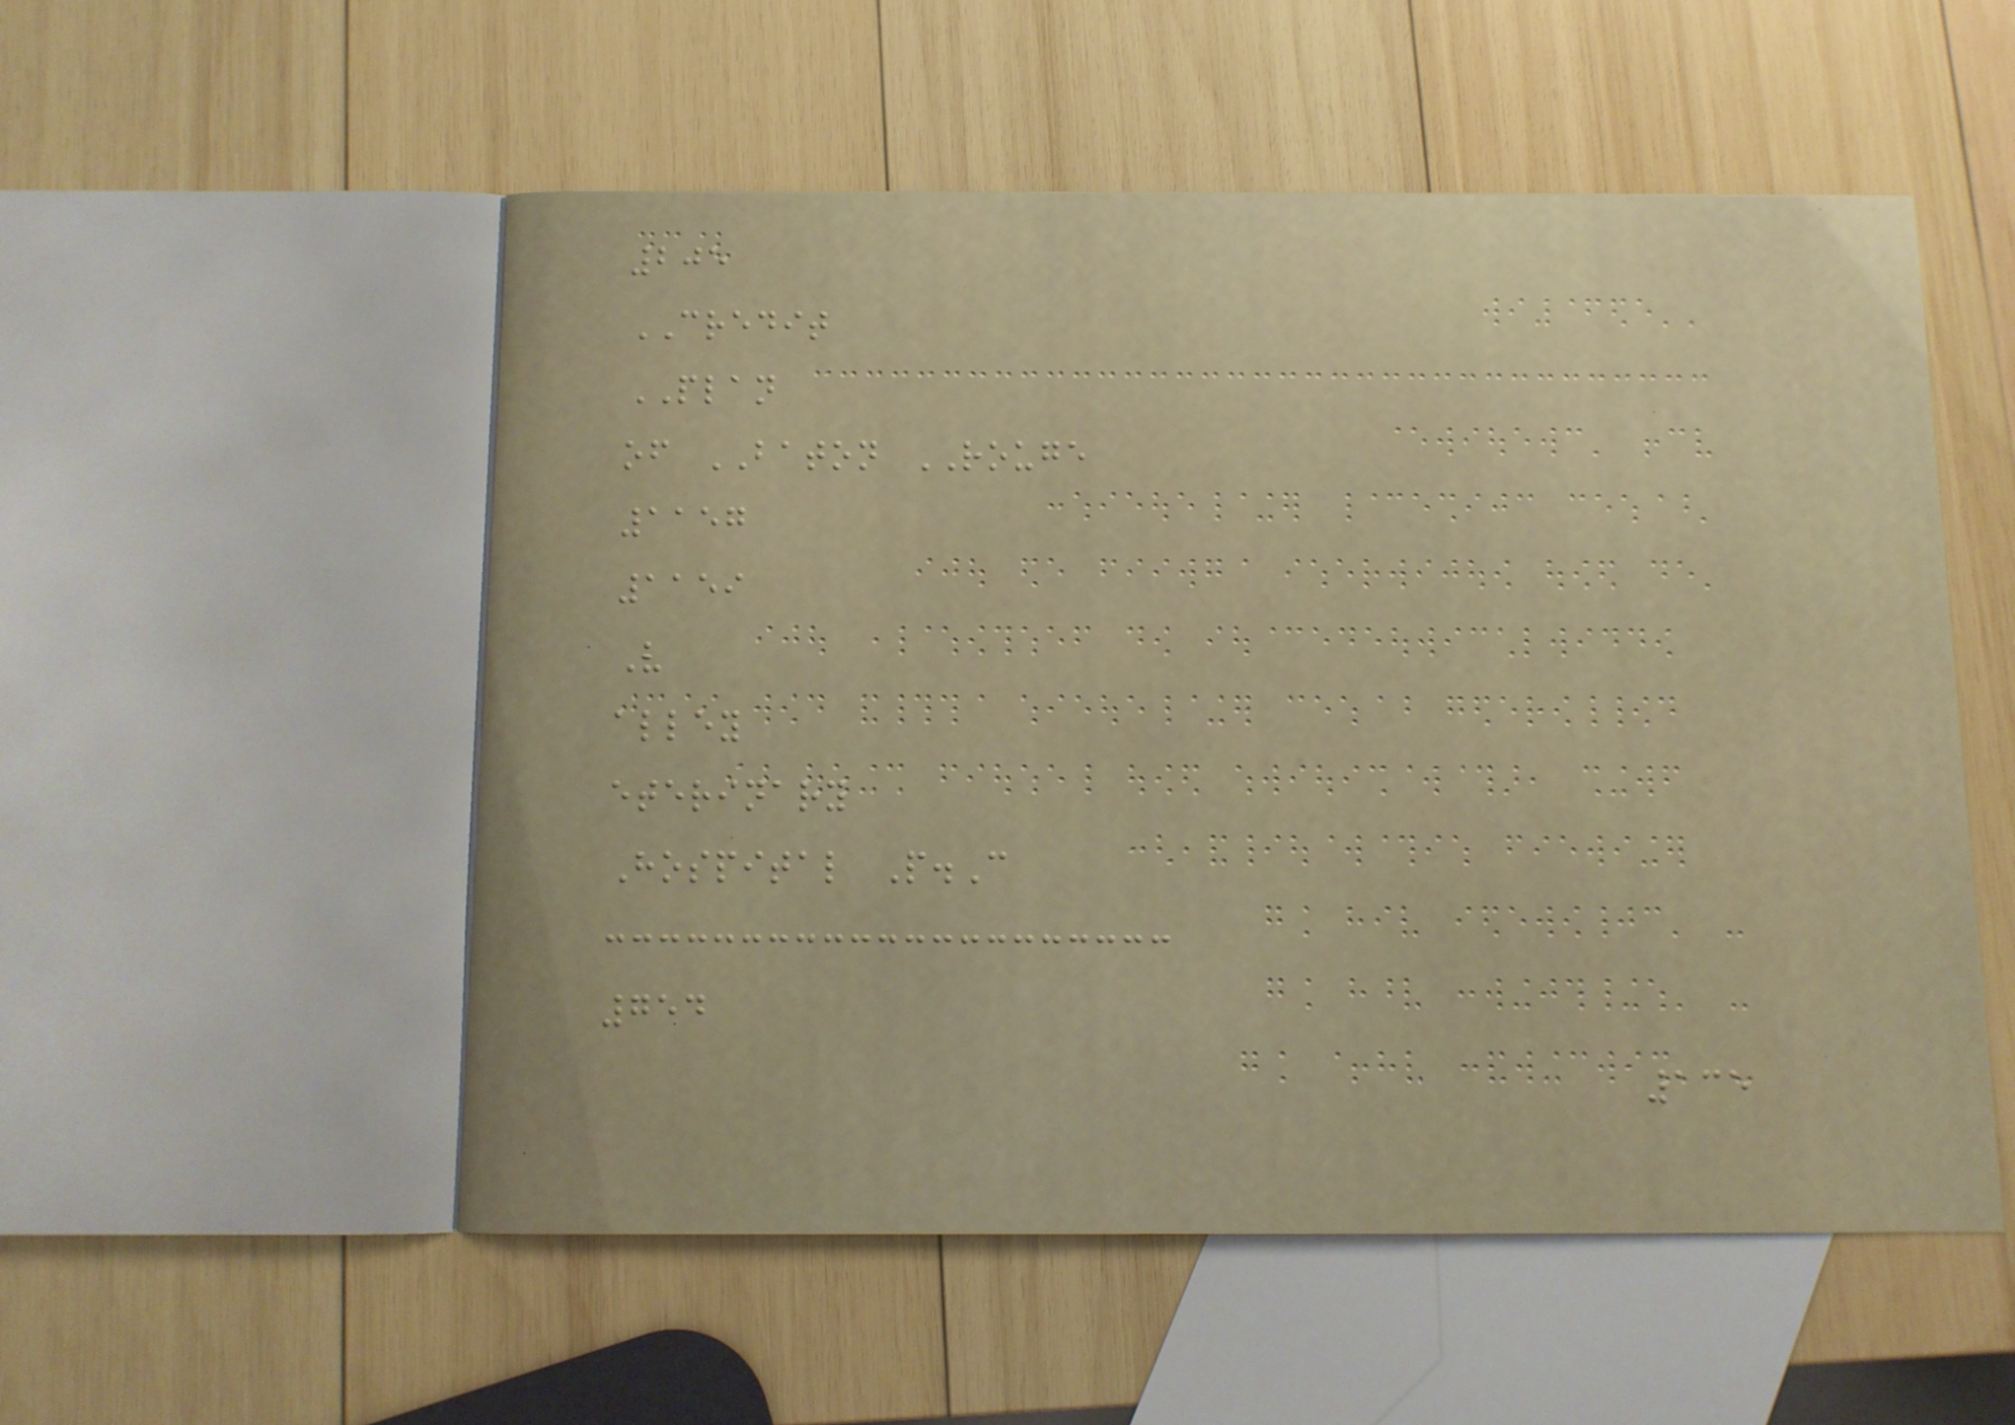205
CREDIT
PLAN
of BATON ROUGE
1157
1159
V
alley
eterinary
Hospital P.C
754
135
